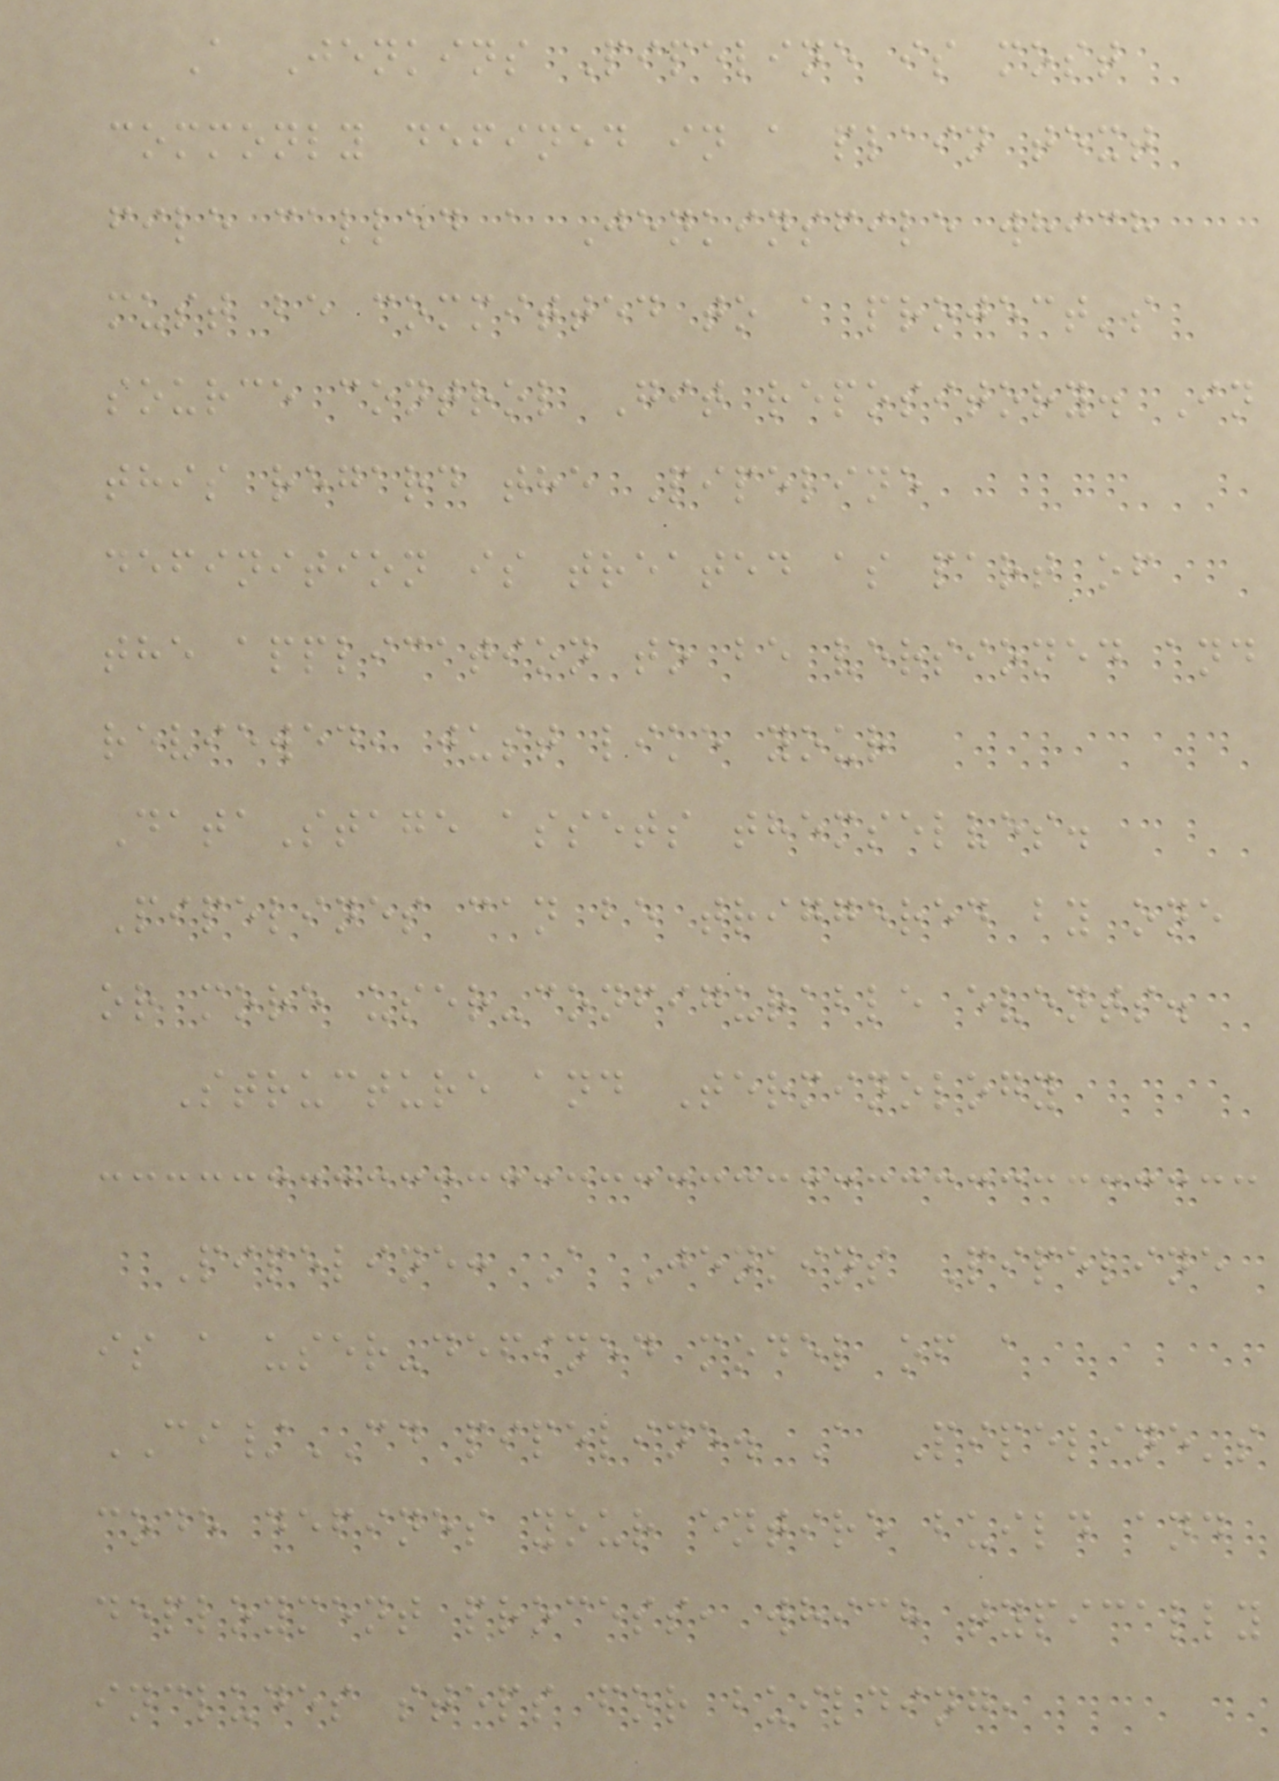A Jenkins Pipeline is most
commonly defined in a plain text
file called a Jenkinsfile which
must be committed to a project's
source control Git repository. In
this regard the Pipeline
definition is treated as part of
the application to be versioned and
reviewed, just like your
DataStage assets themselves.
Pipelines can be triggered by one
or more user-configurable events.
Structure and Terminology
Pipeline: A Jenkins Pipeline
is a user-defined model of a
CI/CD pipeline. A Pipeline's
code defines your entire build and
deployment process, which typically
includes steps for building,
